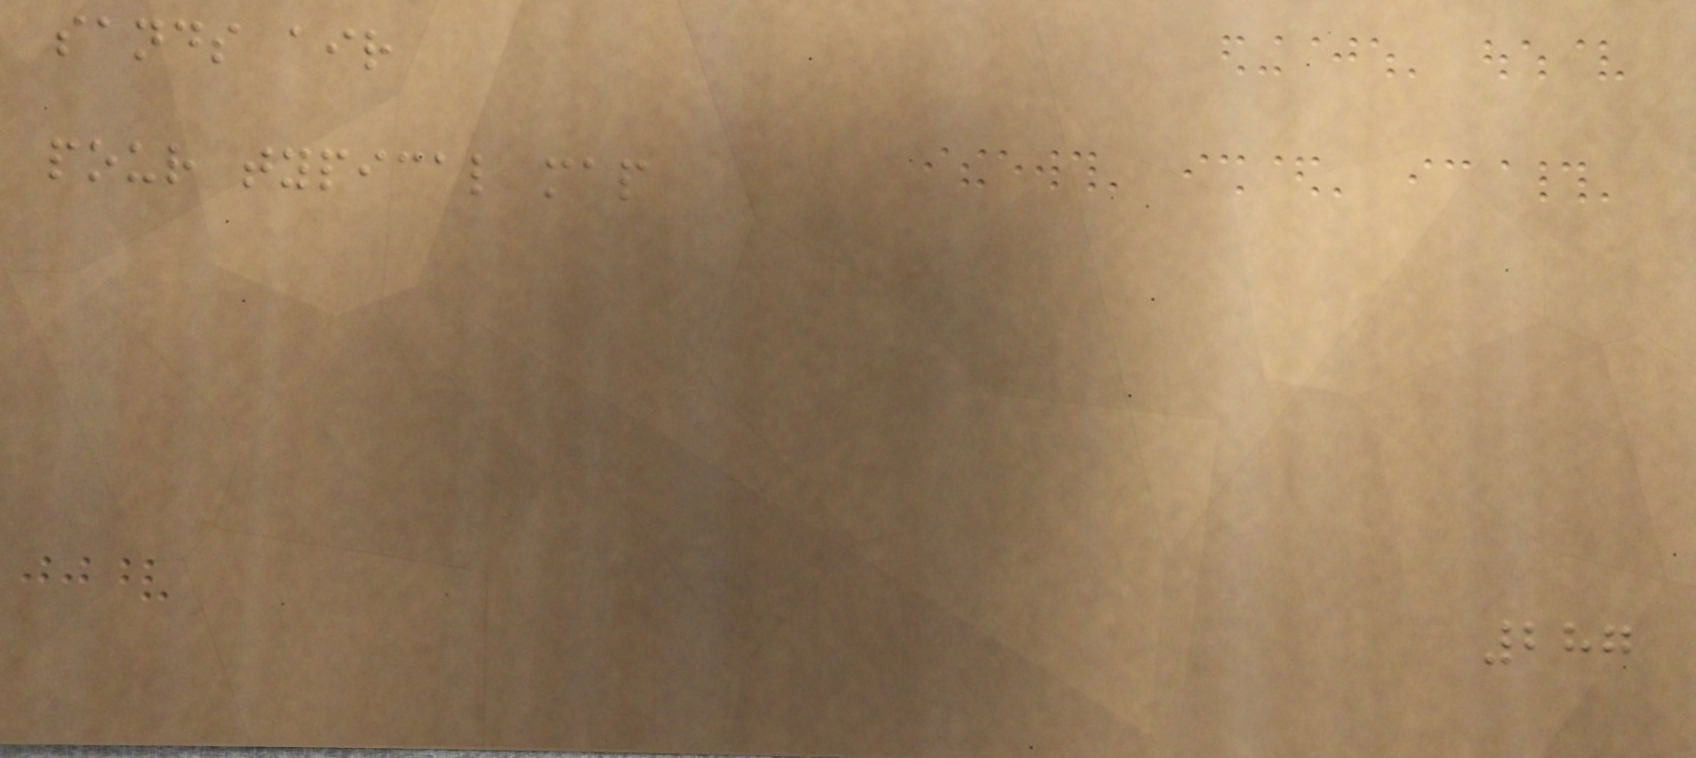sands air
pour typical map
287
